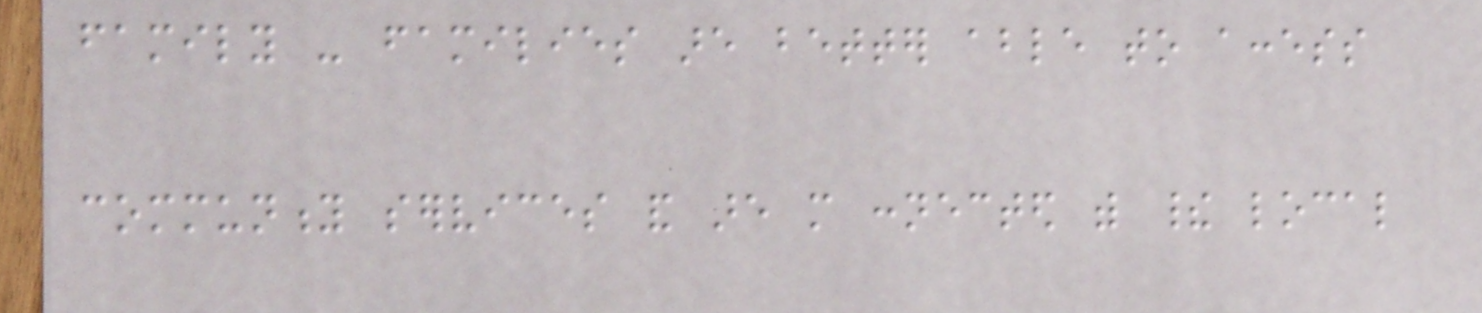family - families are better able to access
community services and are more connected with their local
